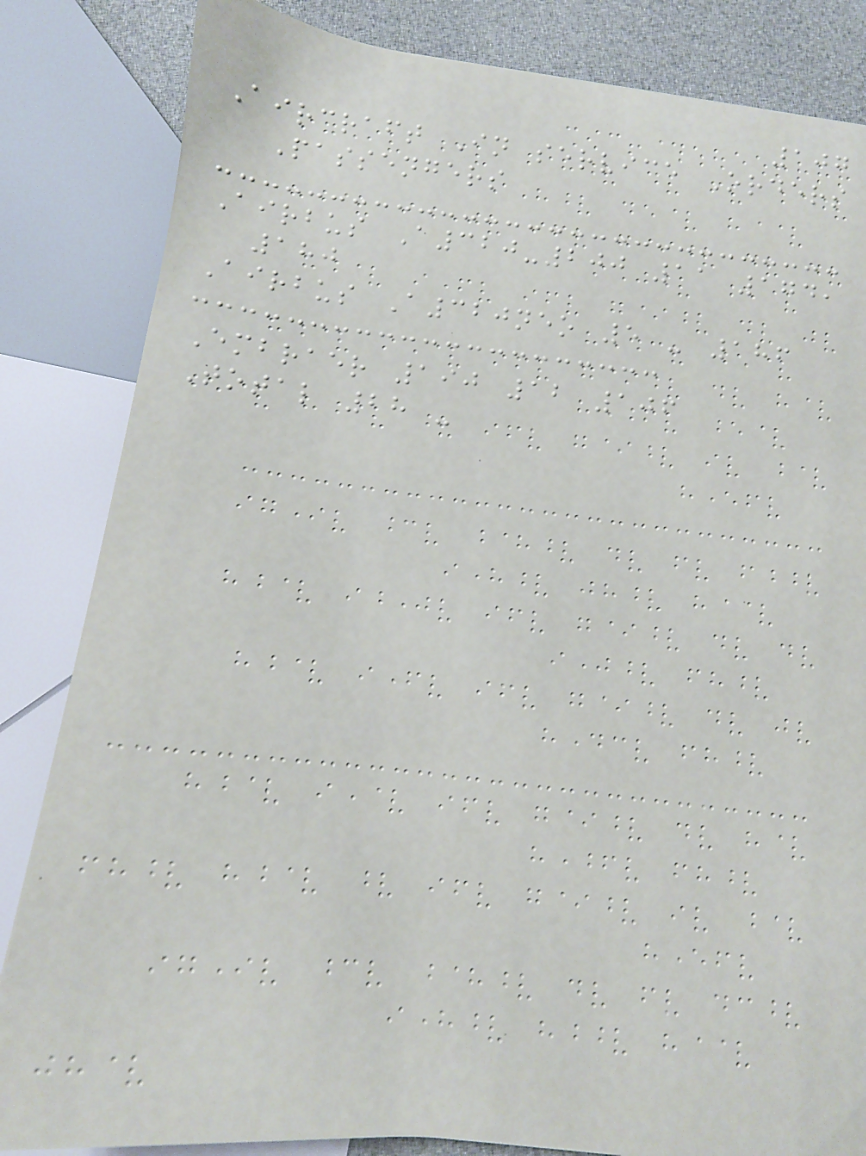107
Aircraft In service Orders
Passengers
Airbus A320-200 11 174,
180
Airbus A320neo 5 - 186
Embraer 190 12 106
Total 28 -
